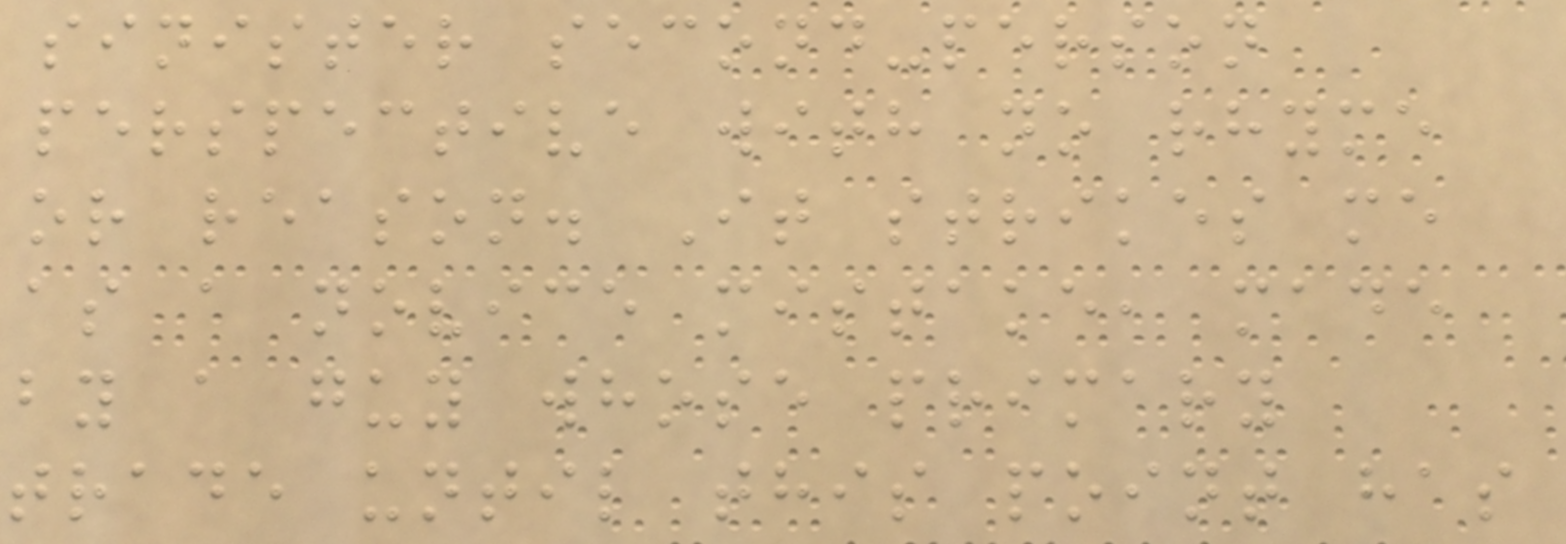sinister second-person
perspective with no rhyme
or reason. It strikes me
as a novice mistake, made
by a guy whose primary
trade until this point has
